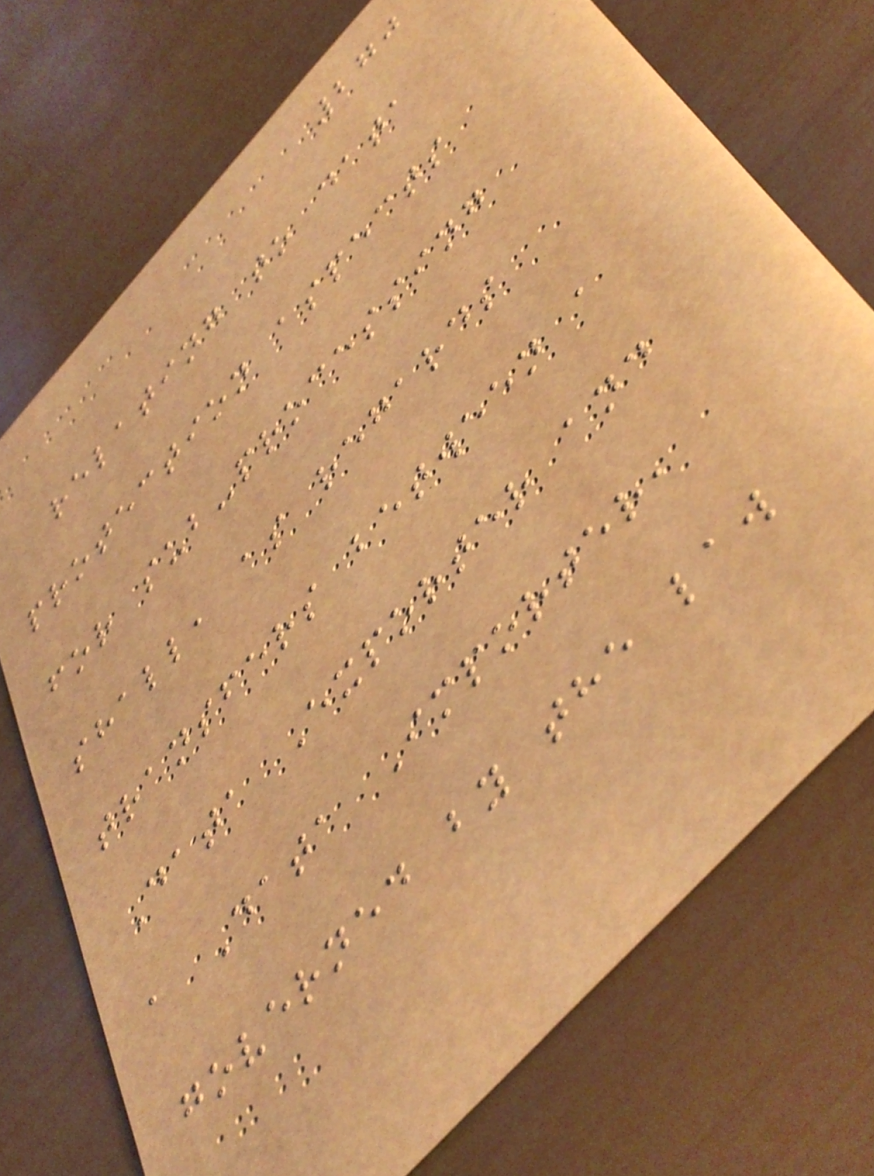270
relating to data
protection aspects
for sub-processing
shall, as regards
transfers between a
Data Exporter and
a Data Importer,
governed by the law
